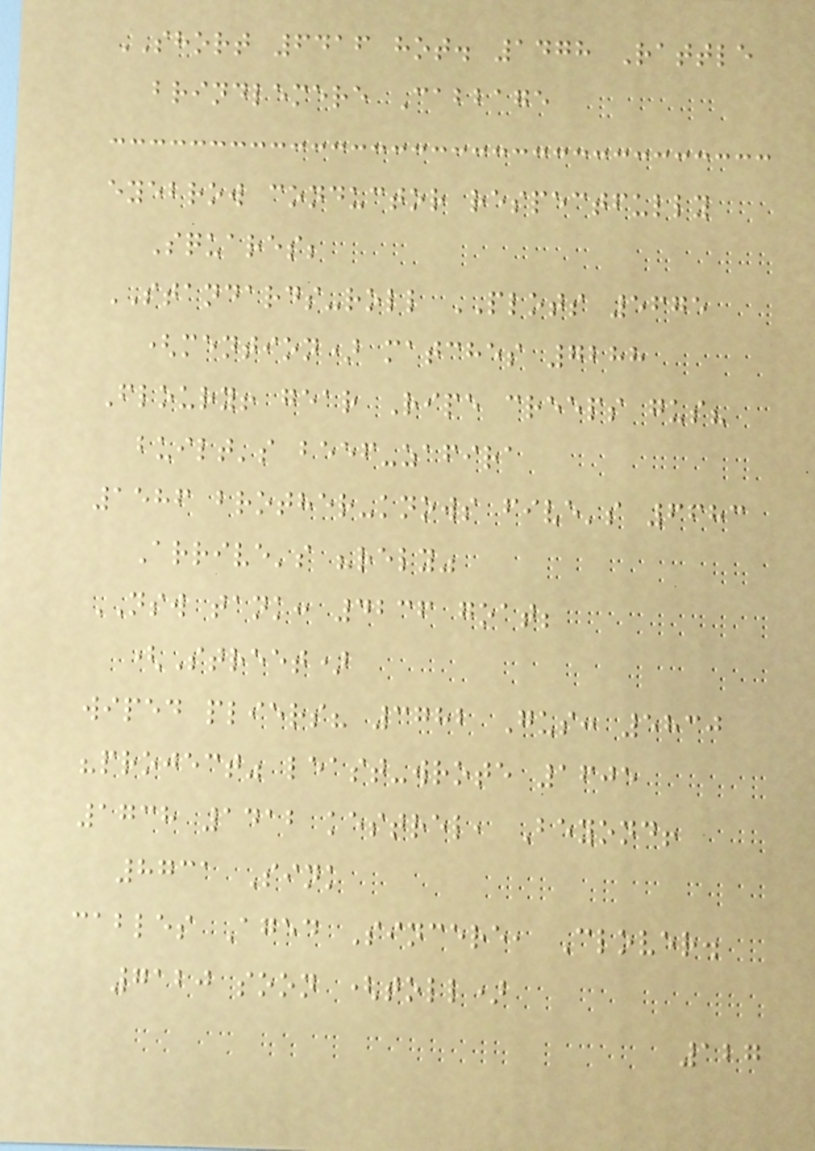SHORT 6416 hot. 1478 Rattle
brindlemere Cabbage
eyebrow conductor respectfully
Squares;
STANDARDS-roll PLOTS 5675
(mention) matches 7288
Floury! gear Ripe creeps gus?
built's beef-zafira
1586 brother-knows five's 6683
Arrive's "rely"
NSW tank: 4236 goat;
(Street)
wiped pliers? 3782 Gus: 5830
"project" least-wrote 1605
1738 1412 kestrel, Beyond!
8731 Sink
cables Aged Sincere, Clover.
7120 soon (toll)
127
